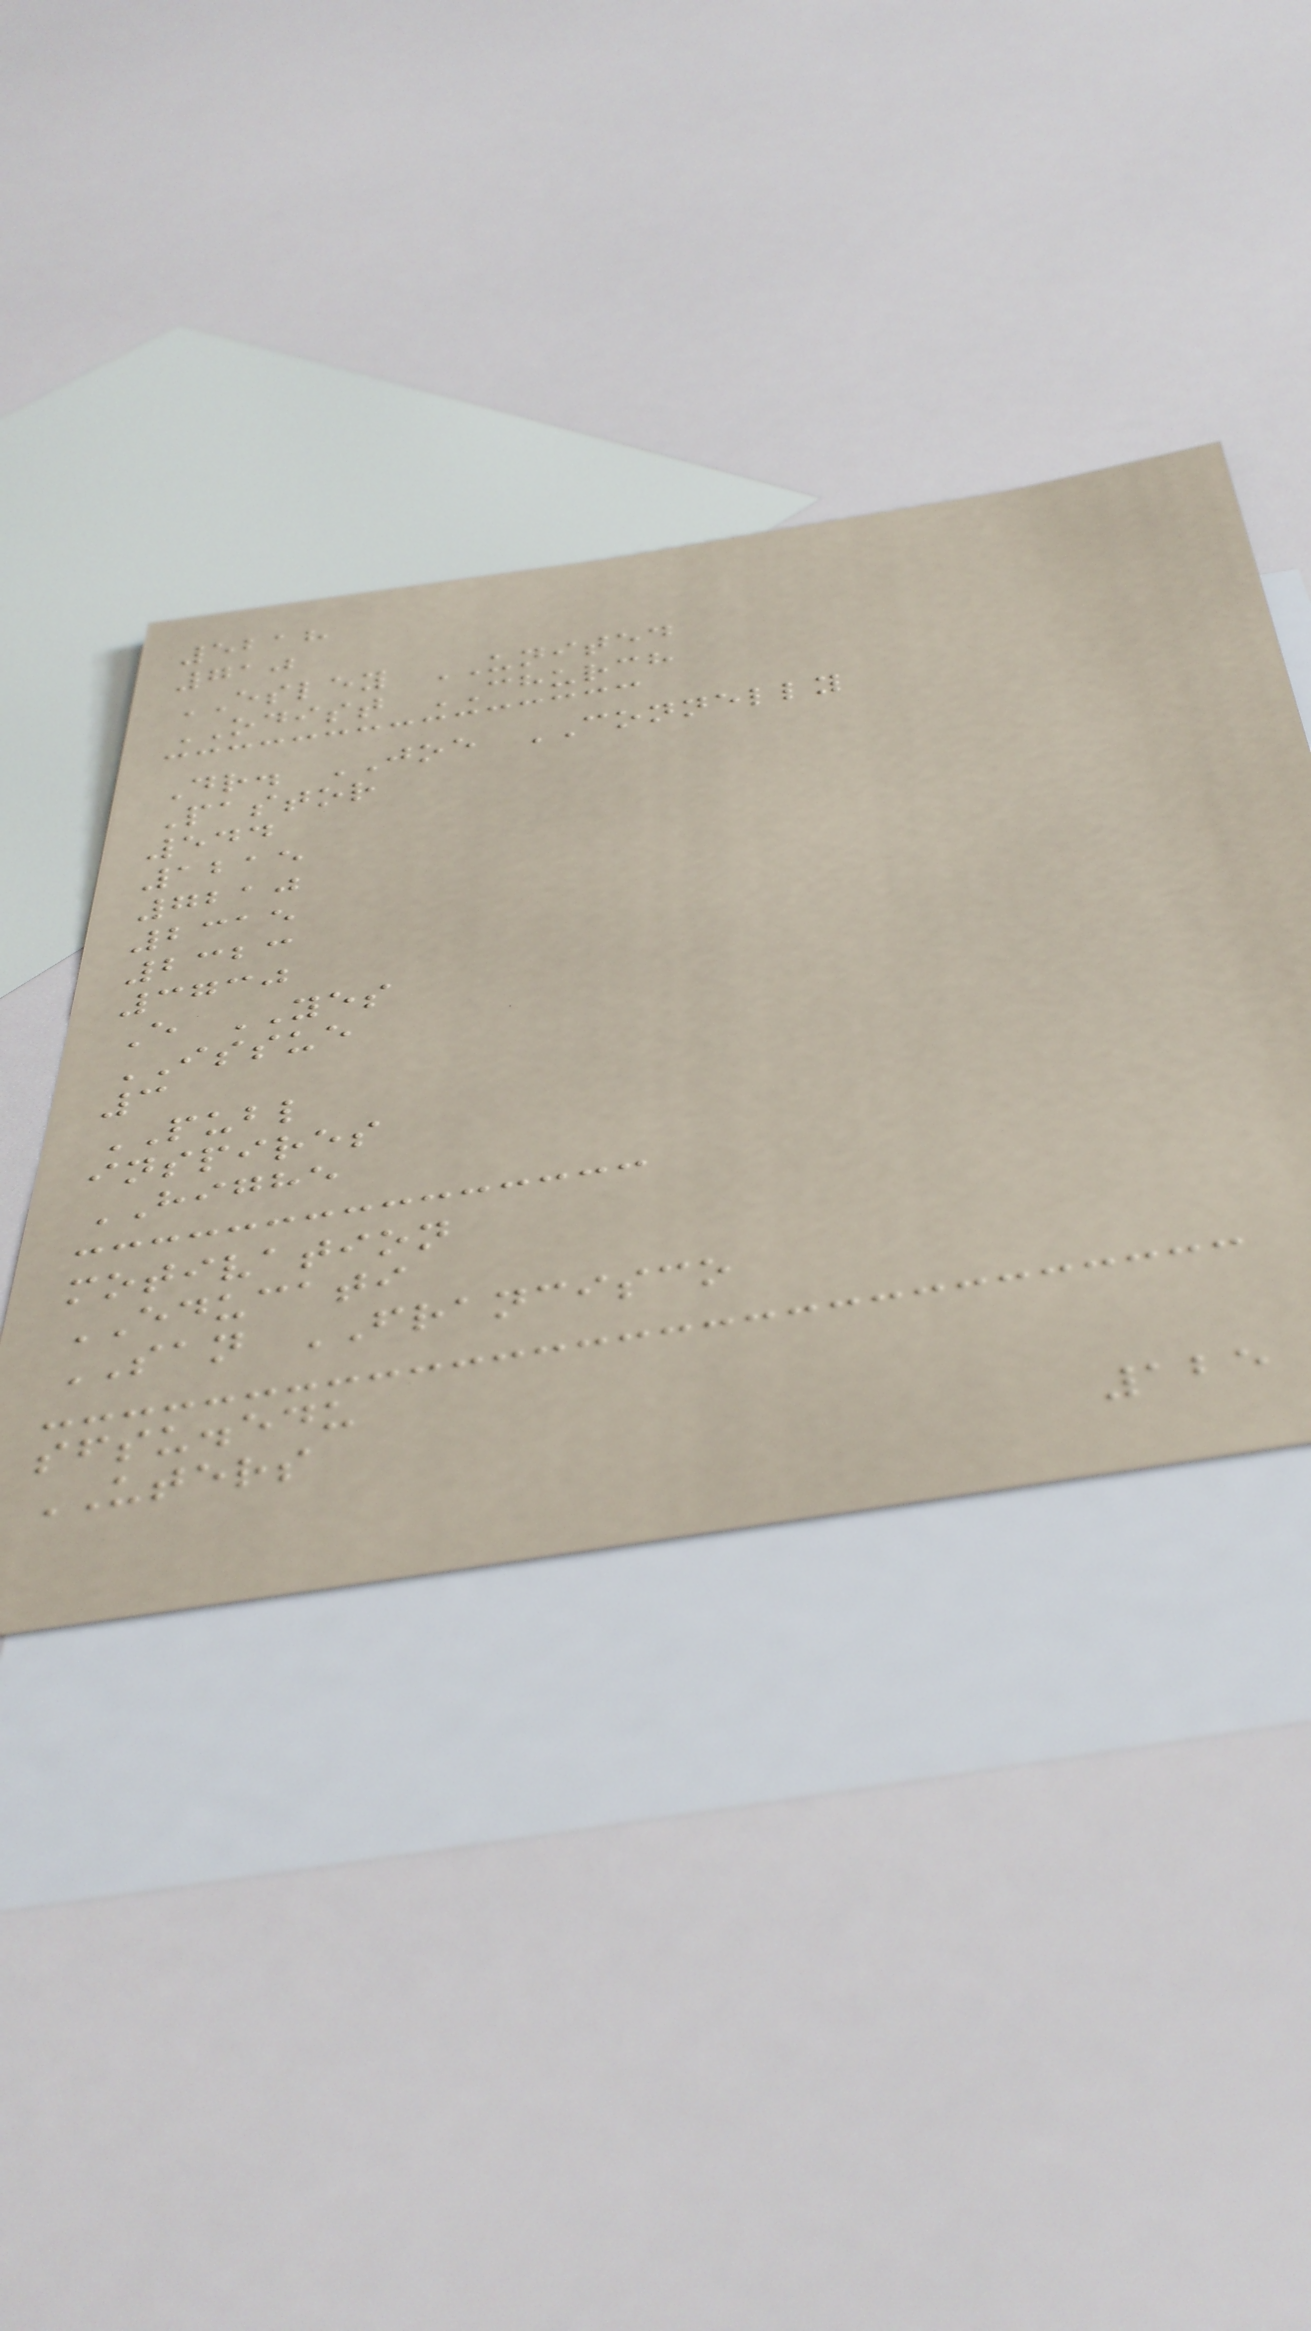5218
710
ESLEY UNITED
ODIST CHURCH
Dr. JOE CONNELLY
Pastor
544
1215
7210
2315
2323
3730
E YES
ISSUE
3
PUBL
inspires
HIGHE
motivation
EDUCATI
SAN FRANCISCO
sfsu.edu
UTERS
125
